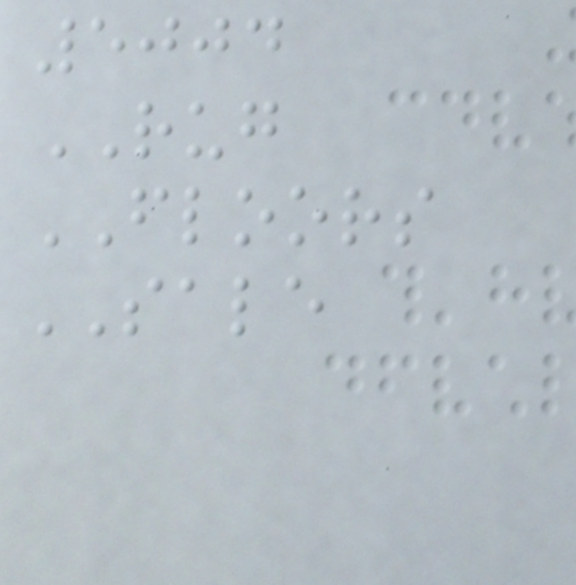5004
RUG
FLOORS
SALE
